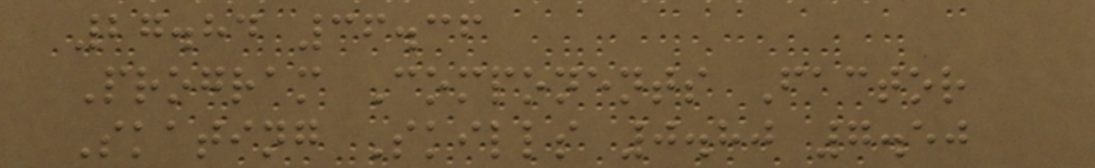27.84 36.36
Program Components Factor
Skating Skills 0.80 7.50
